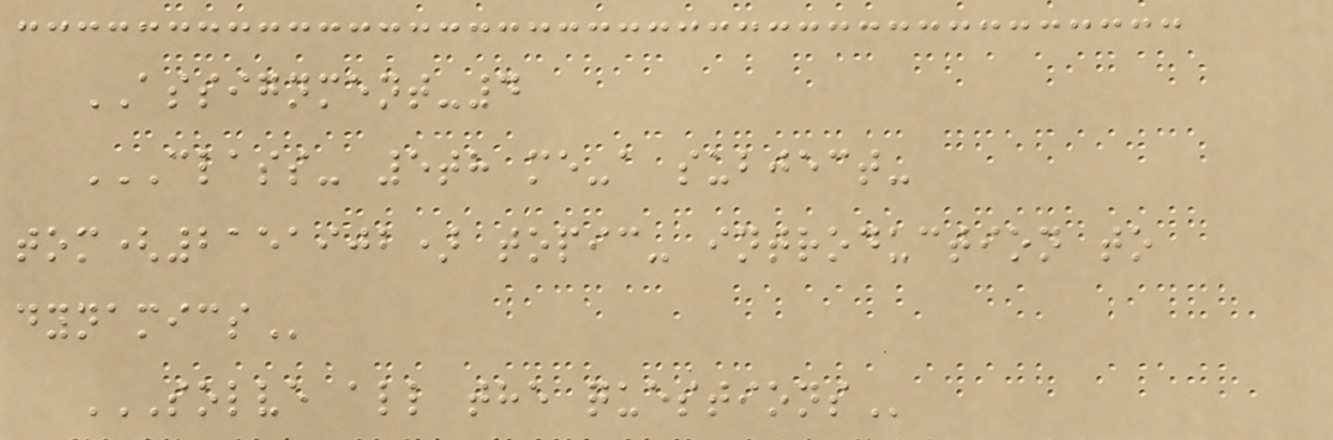ASSIGNMENT-4
CLASS- 5TH ME-A SUBJECT-
TOM(2151902) TOPIC- INTRODUCTION TO
DYNAMICS
SOLVE ALL THE QUESTIONS
